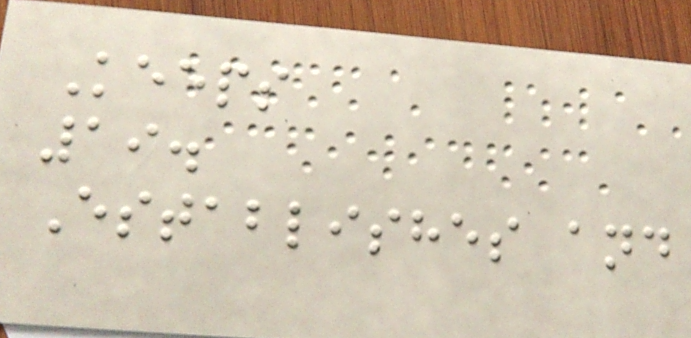Keeps
19.
Establishes and
